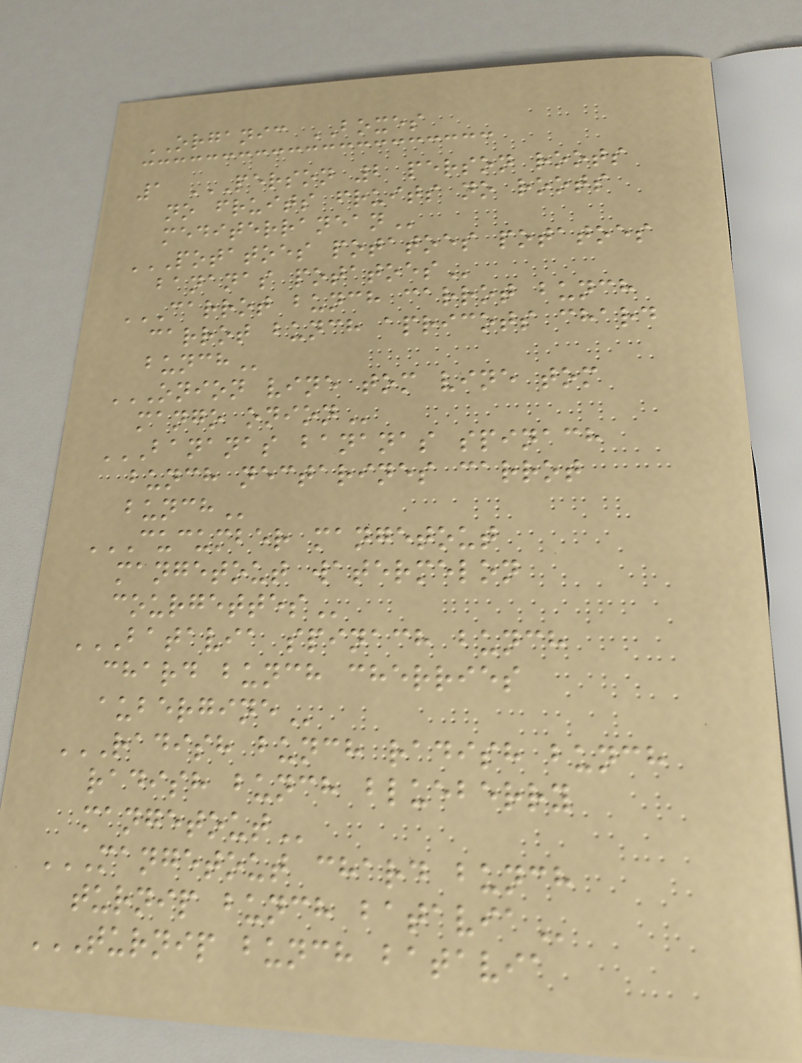ORGANIC BOXES
1 PERSON 2 PERSON ROOTS
NO FRUITS FRUITS NO ROOTS
MEDITERRANEAN
POTATOES POTATOES POTATOES
BANANAS POTATOES
CARROT BUNCH CARROT BUNCH
CARROT BUNCH APRICOTS CHARD
BUNCH
ONION VINE TOM VINE TOM
MANGO ONION
BANANAS BANANAS SPINACH
BUNCH NECTARINES CARROT
BUNCH
CUCUMBER MANGETOUT
MANGETOUT WATERMELON
COURGETTES
BATAVIA SPINACH BUNCH
CHARD BUNCH CHERRIES
AUBERGINE
RADISH BUNCH RADISH BUNCH
RADISH BUNCH BLUEBERRY
MANGETOUT
MANGETOUT CHARD BUNCH
TURNIP BUNCH BATAVIA
TURNIP BUNCH BATAVIA
